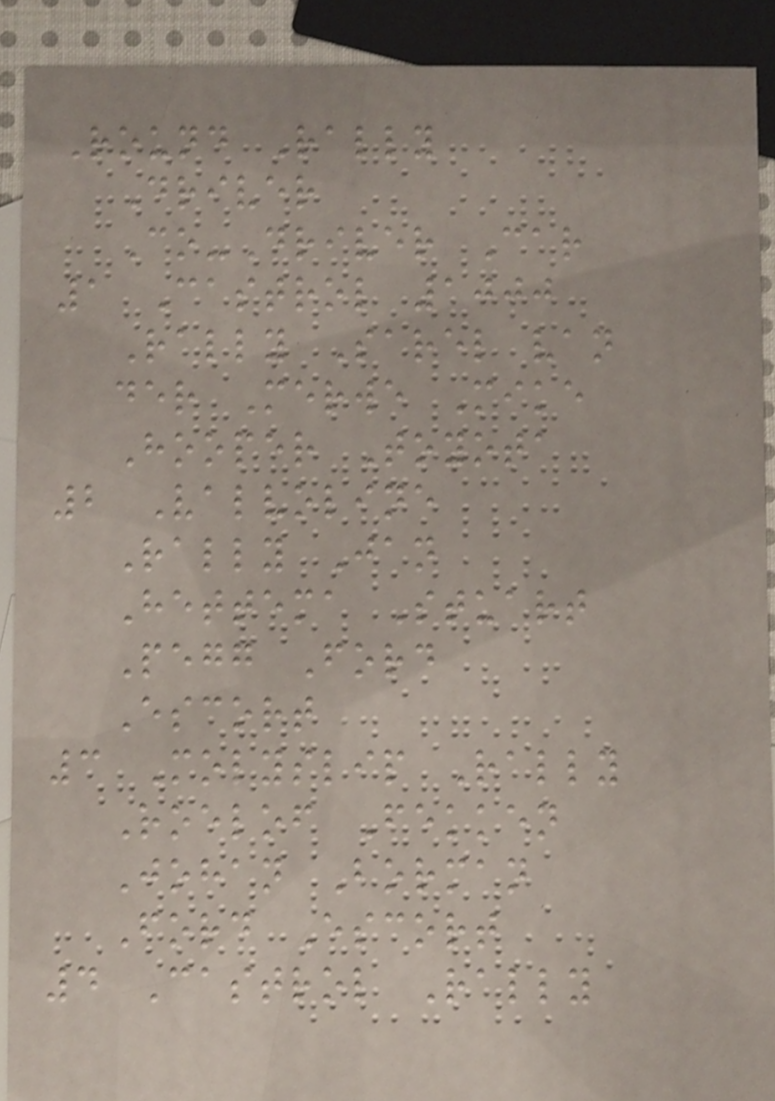Round Rally
Driver
Co-Driver Car
1 Castrol 1000
Rally Sarel van
der Merwe Mike
Hooper Toyota
2 Valvoline
Rally Jan
Hettema Stuart
Pegg Ford
Escort
3 Molyslip Rally
Roelof Fekken
Johan Borman
Ford Escort
4 Castrol Rally
